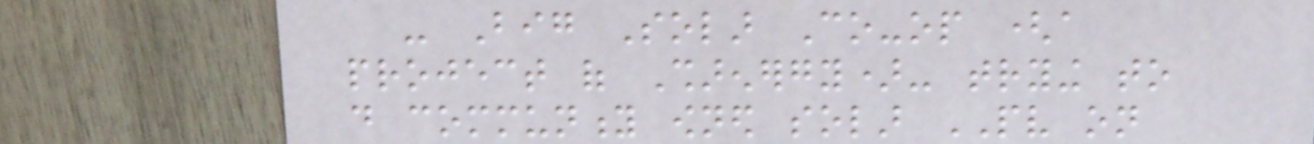- Big Solar Co-op (a
project of Sharenergy)- trying to
do community owned solar PV on
